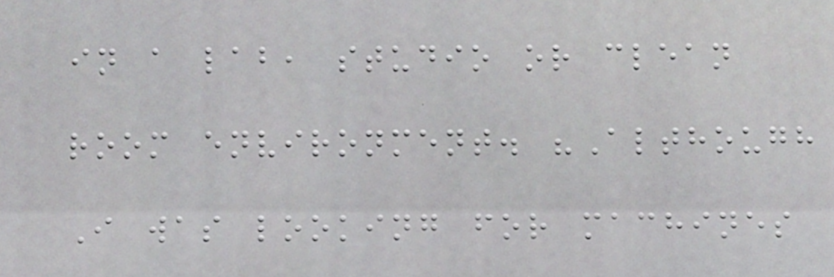in a lab, studio or clean
room environment. "Although
I was looking for machines
